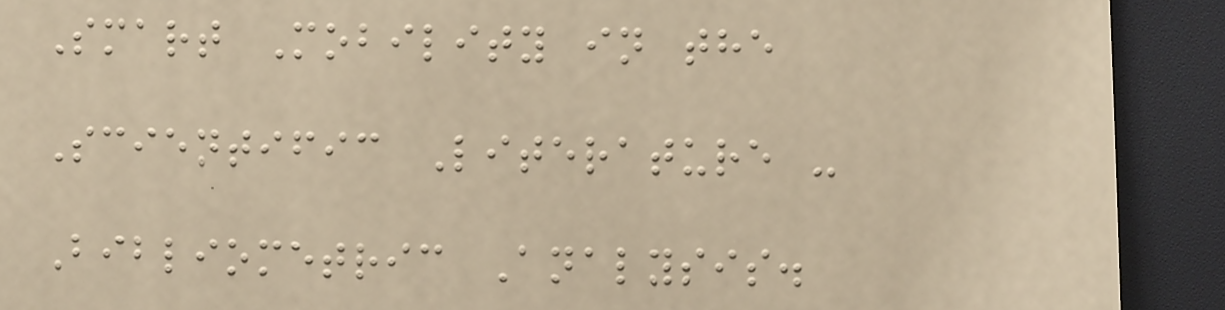Smart Mobility in the
Scientific Literature -
Bibliometric Analysis.
